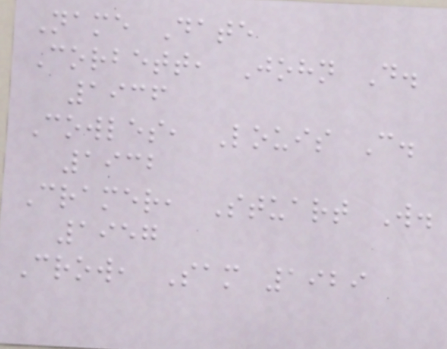Name Date
Corbett, John D.
1936
Cowles, Louis C.
1932
Cramer, Stuart W.
1957
Crow, Sam 1929
